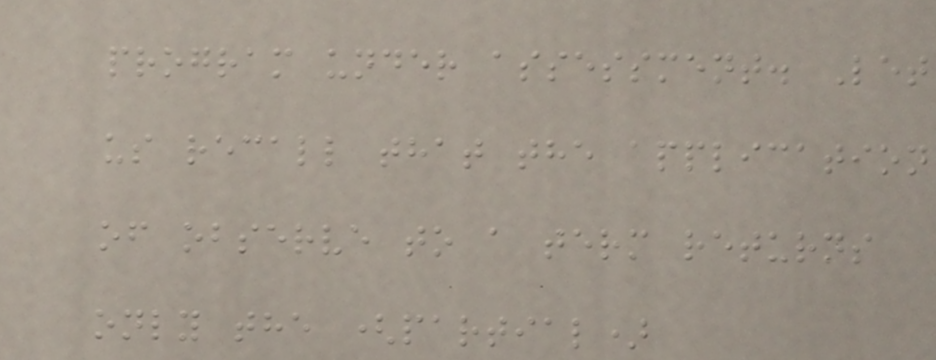program under assessment. Let
us recall that the application
of observe to a term returns
only the (partial)
